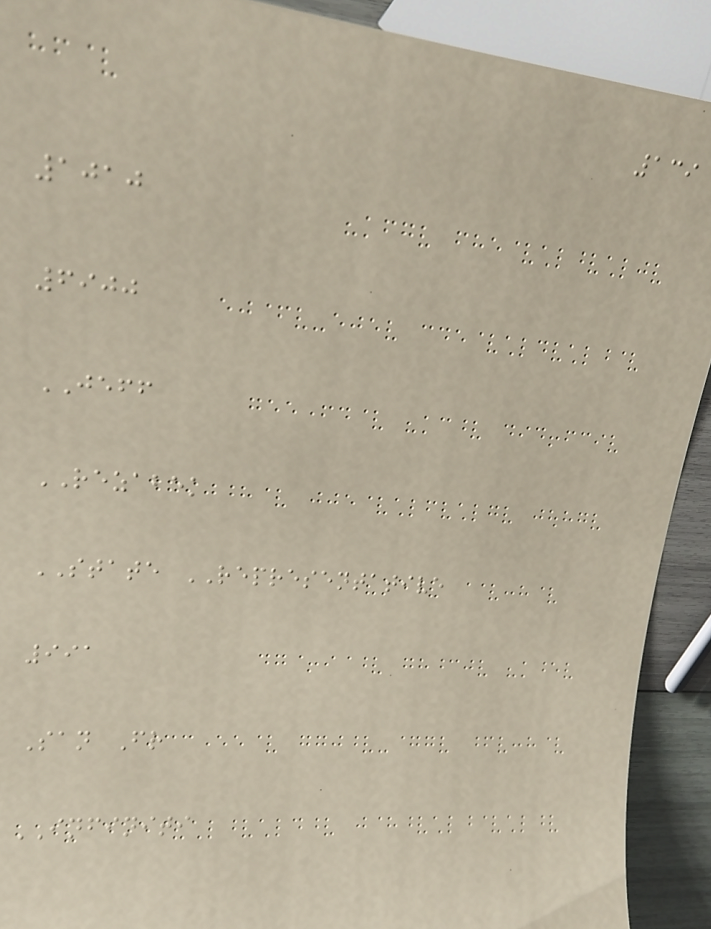139
1010
6900
JEFF
REZABEK
STATE REPRESENTATIVE
991
San Fr
INFINITI
